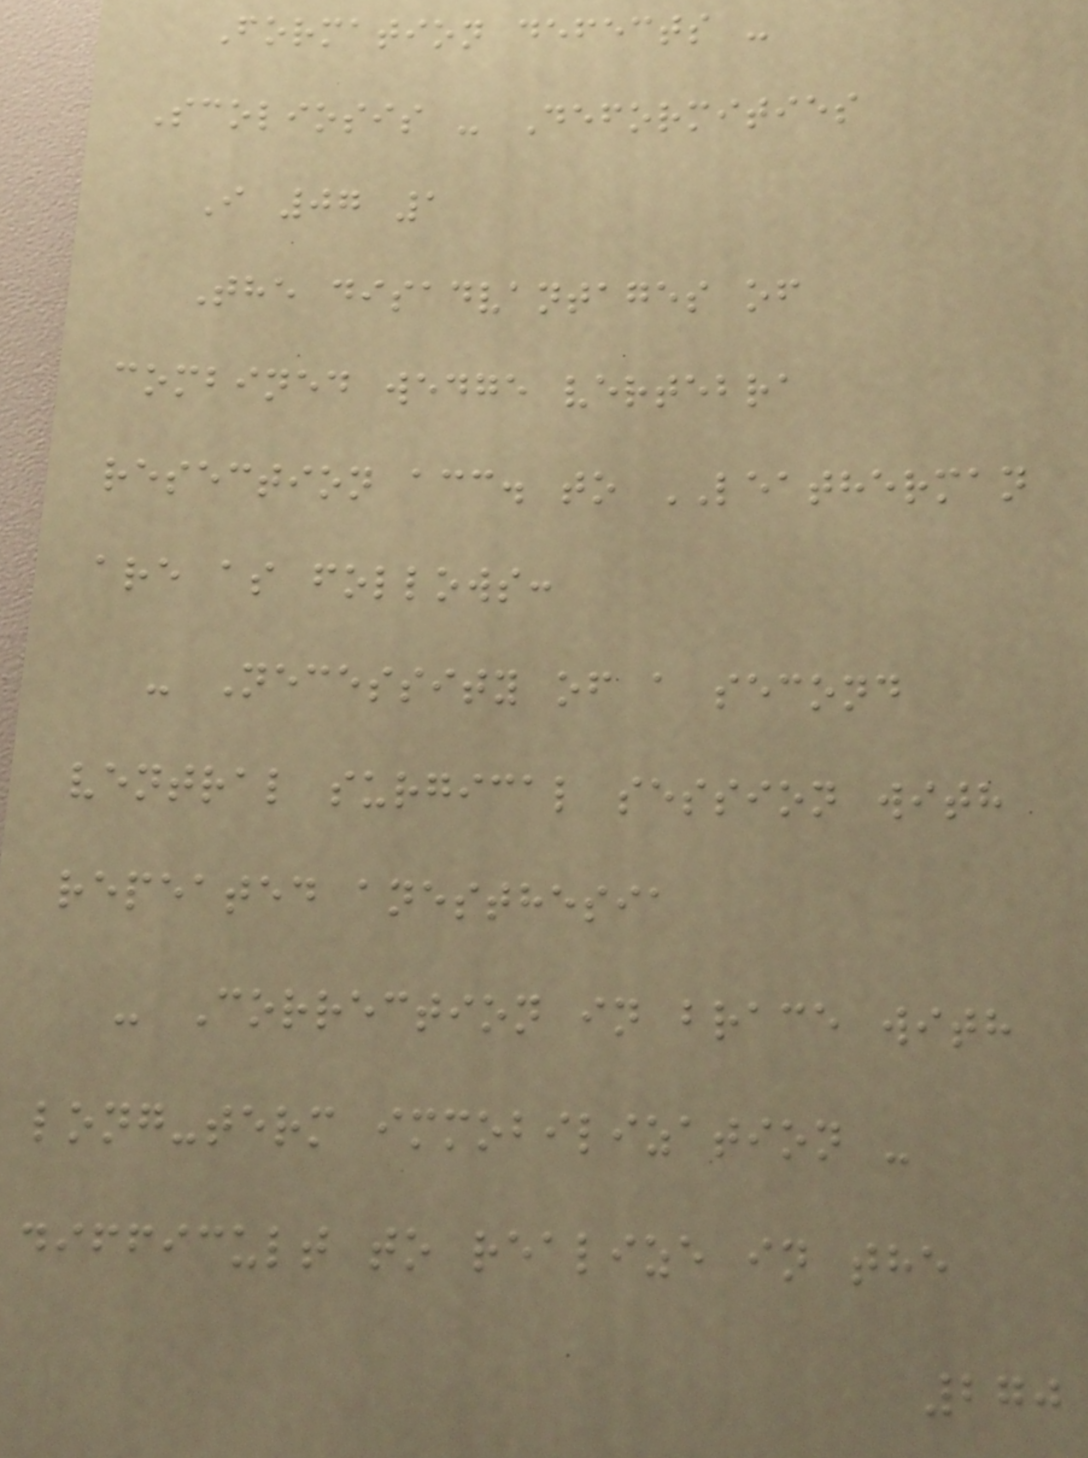Formation defects -
Scoliosis - Deformities
I 07 1
The disadvantages of
combined wedge vertebra
resection acc. to LEATHERMAN
are as follows:
- Necessity of a second
ventral surgical session with
repeated anesthesia
- Correction in brace with
long-term immobilization -
difficult to realize in the
270
